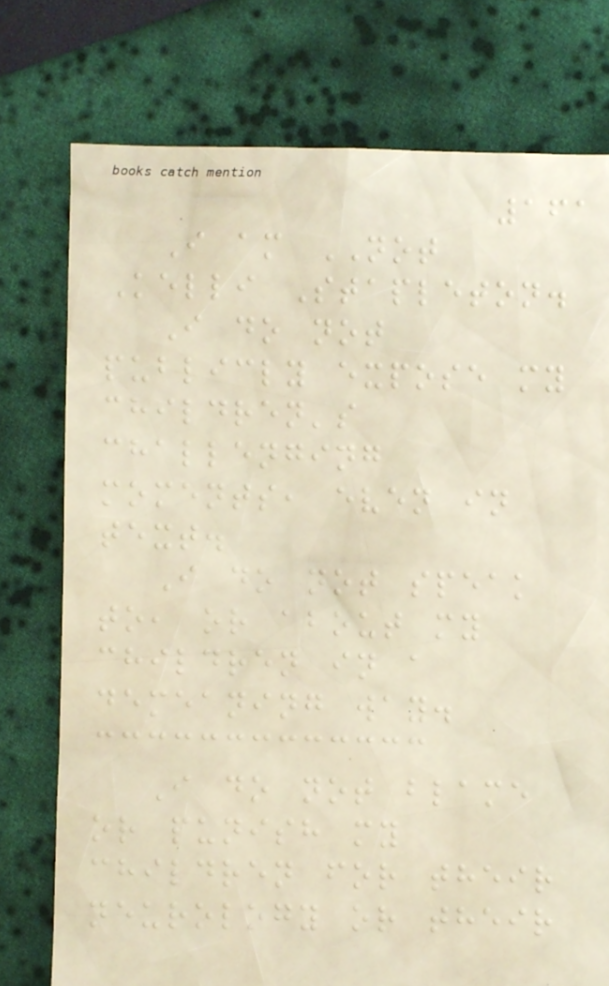161
I am NOT
Kelli Stapleton.
I do not
publicly expose my
children's
challenging
moments, even in
text.
I do not speak
to, or about my
children in a
demeaning way.
I do not blame
or punish my
children for their
neurology or their
